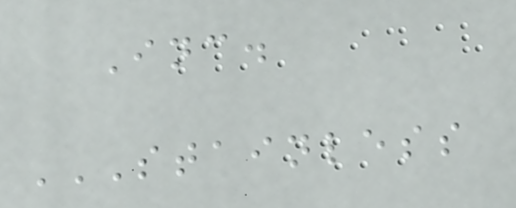Inc.
STAINLESS
